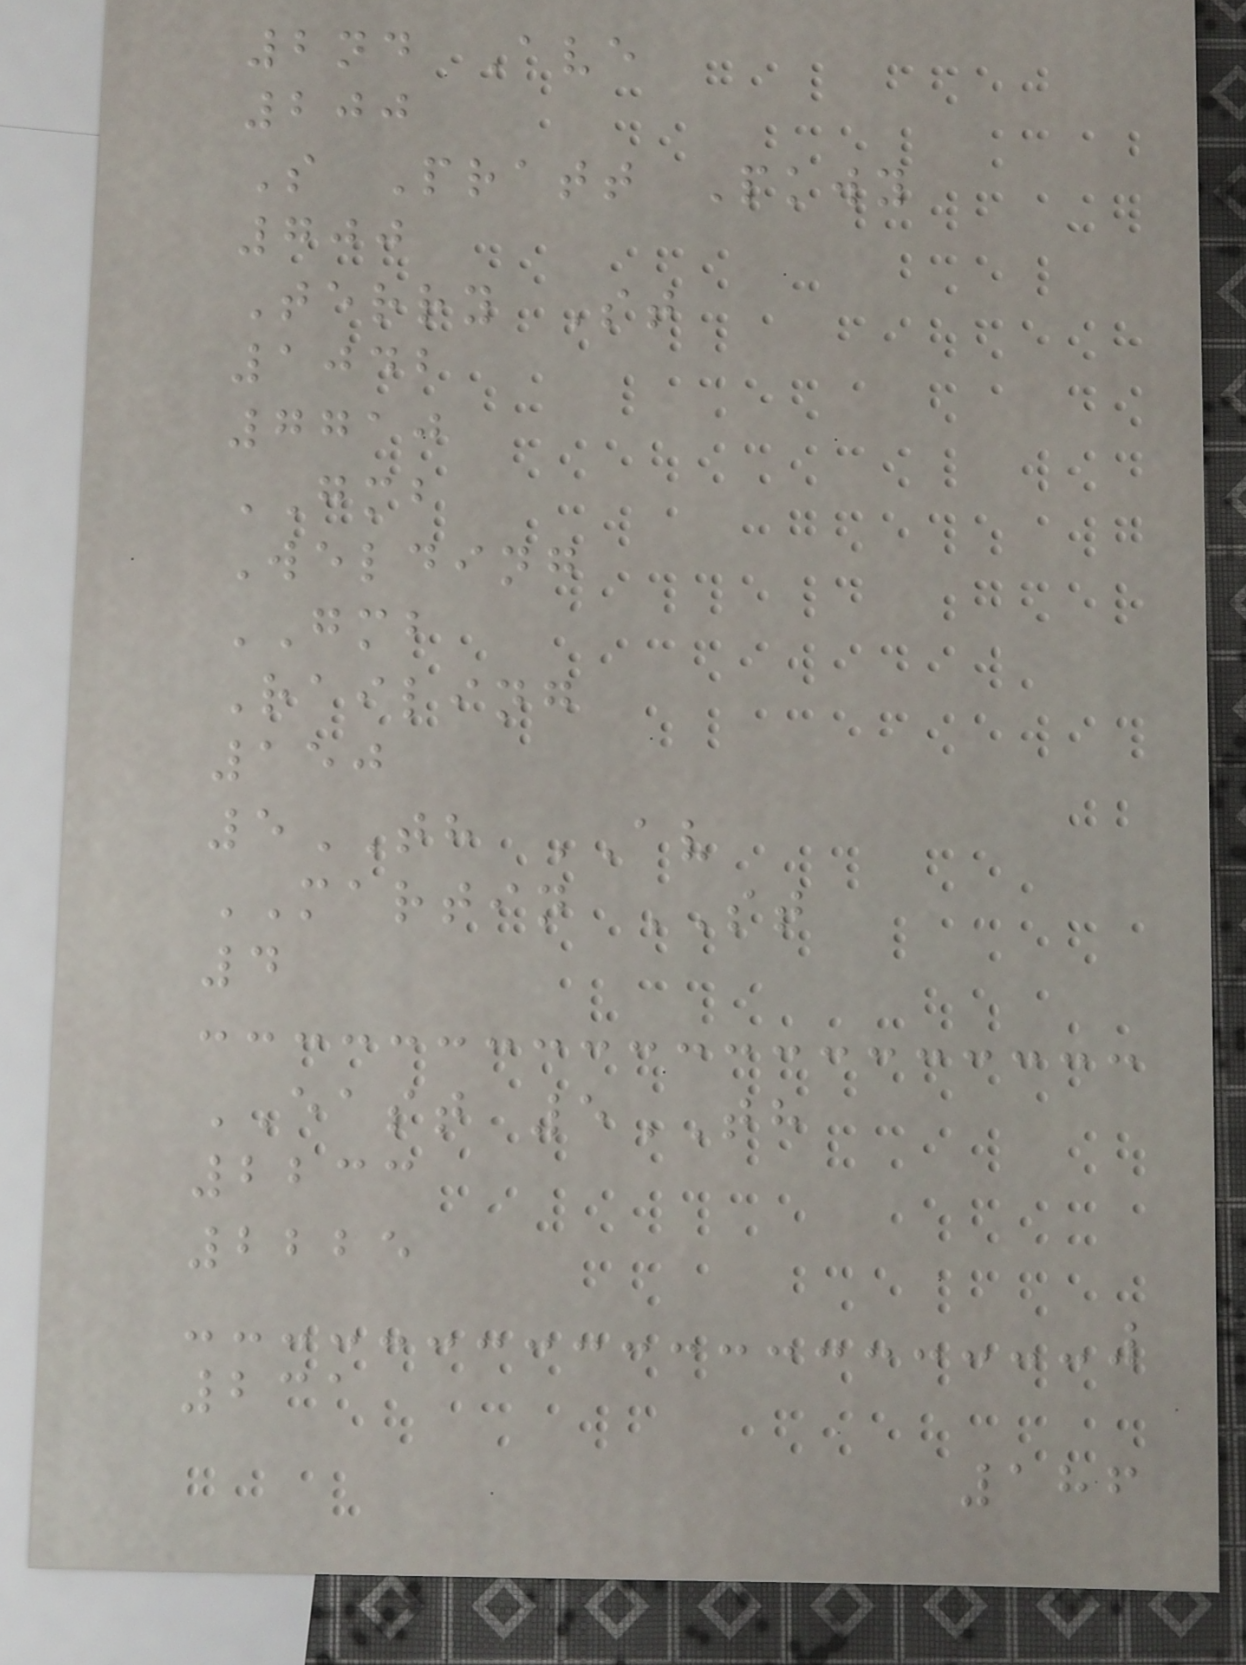2nd Ave
200
S Pratt Pkwy
700
Terry St
1042
7710
GMB
Welding
GMB
Railing
150
5TH AV
MARTIN ST
4
EAST 5TH
2233
2225
231
186
